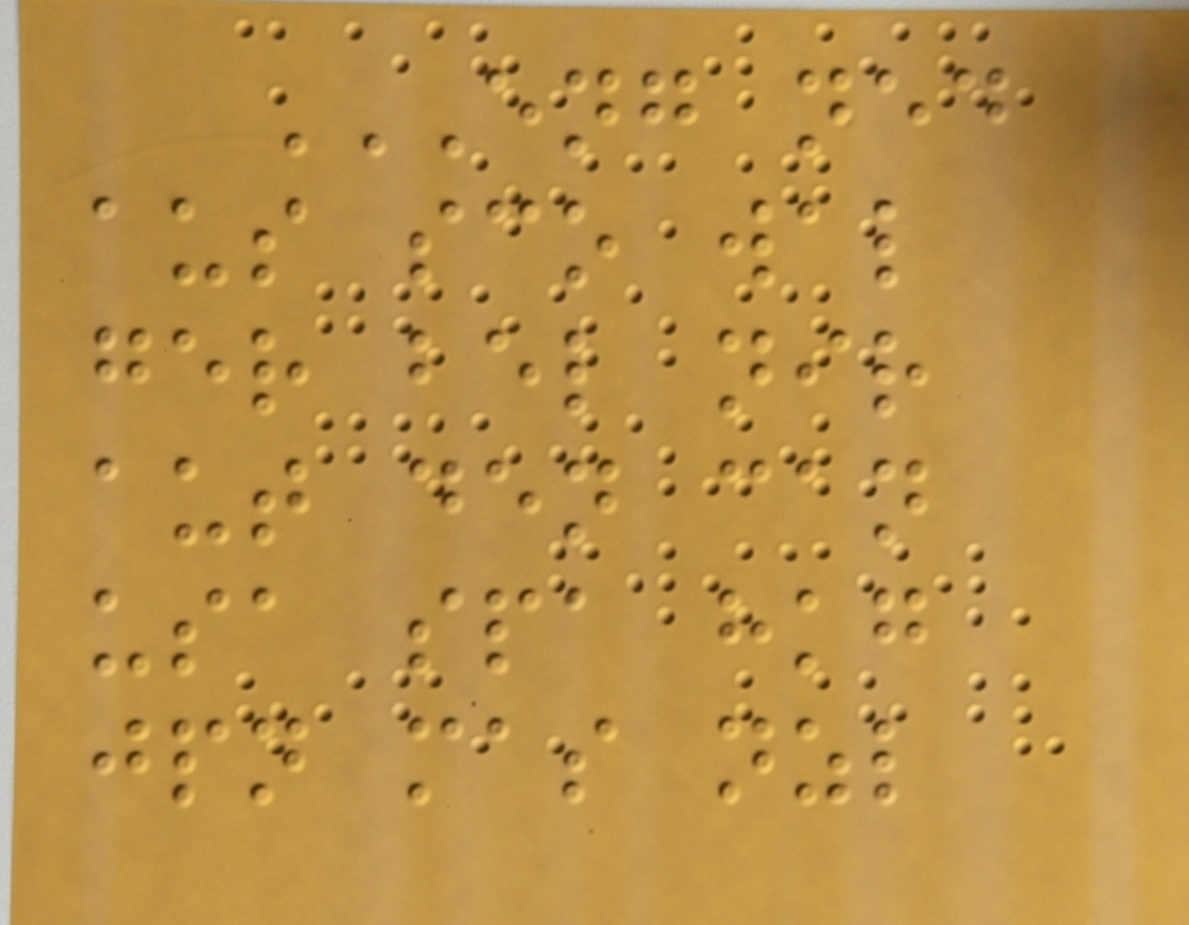ENG NED
AUS SCO WAL
GER BEL NIR
AUT DEN CAN
USA SPA HKG
JPN MAS NZL
